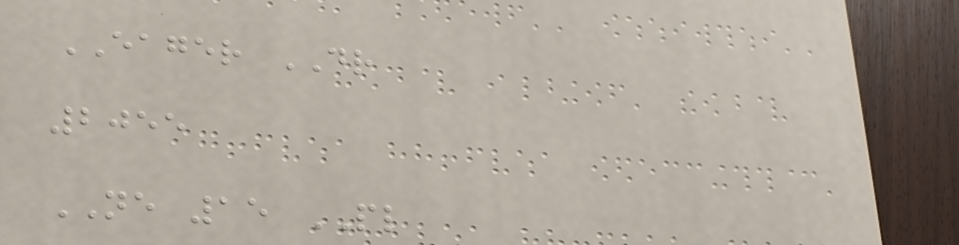EAGER DR
2055
NE 15 PL
